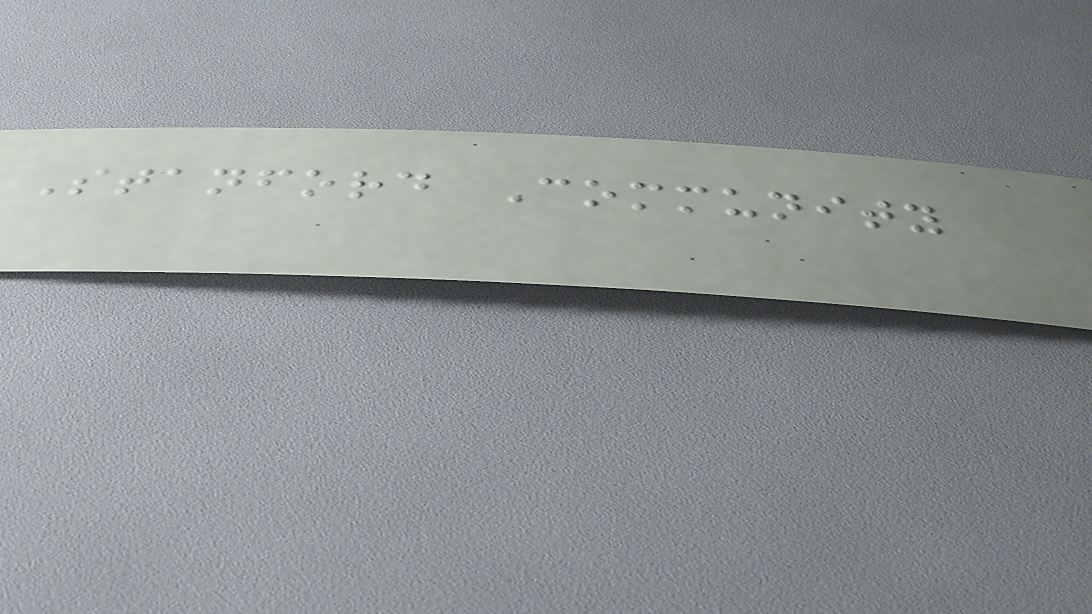Stanford Community
